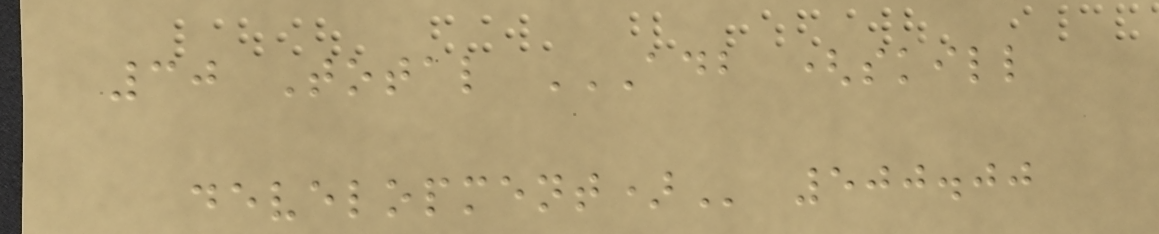30 Total ADB (SKILL
DEVELOPMENT) 500.00
